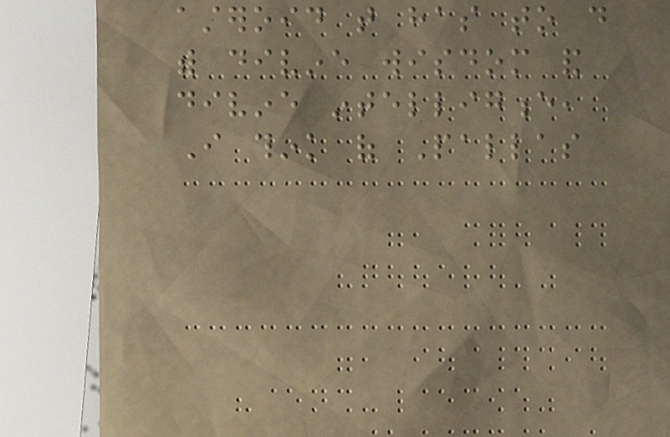asteroid that has to do
with divine wisdom and
divine intelligence,
I think of Pallas
